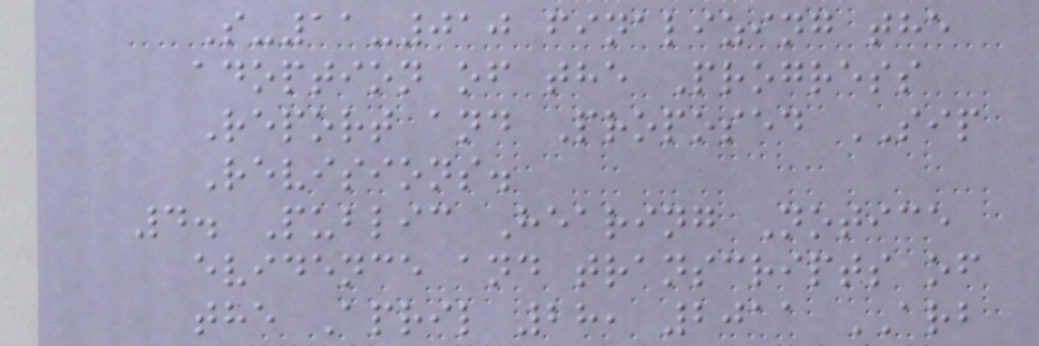S-11-010 finalizing the
adoption of the Progress
Report and Proposed SIP
Revisions.
4. Public Hearing Notice
evidence and transcripts of
the April 28, 2011 ARB
